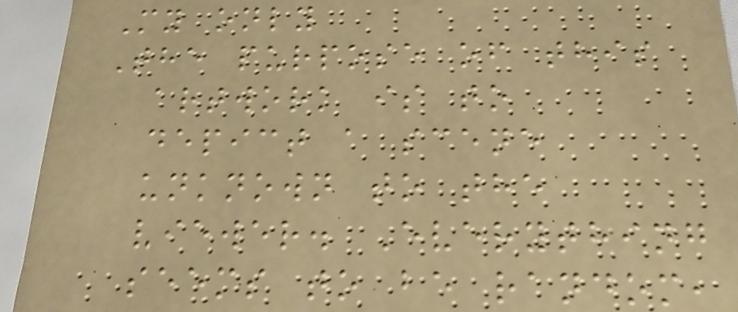My only
The purpose of this
artwork is to
depict a scene
unknown to the
viewer. Everything
seems to be random,
